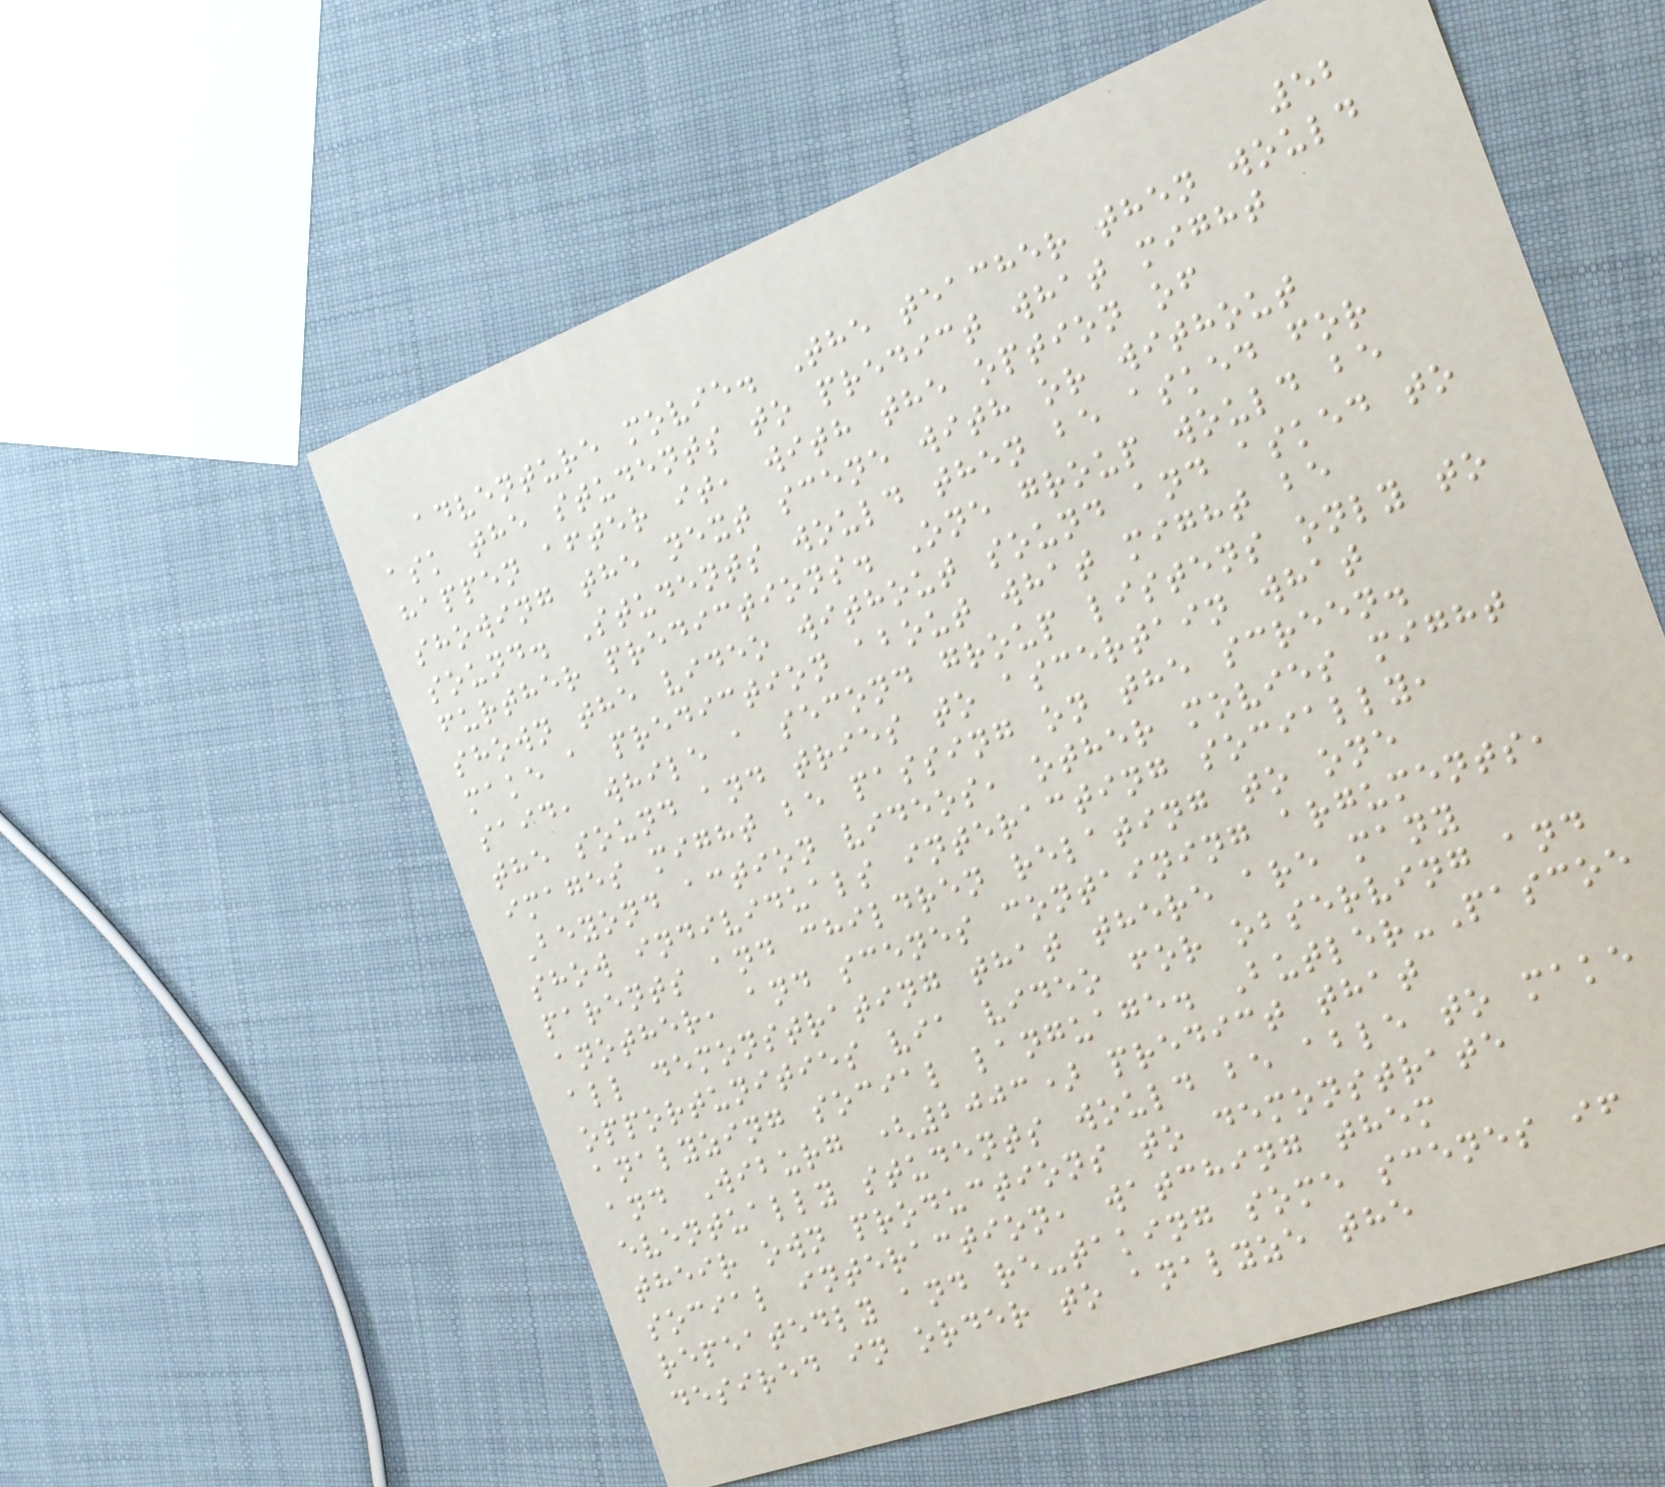52
adventure movie. The teacher then would
ask the students to predict what might
happen after it, with the option of
showing the next scene with or without
sound. Students would then be asked for
further predictions. One group would be
shown the video without sound and asked to
make a prediction about what might be
said, while a second group listens only to
the sound and tries to ascertain what
images might be passing on the screen.
Beyond action videos, other movies might
show individuals interacting socially,
parents and children relating to one
another, and scenes containing arguments,
all demonstrating that there are many
opportunities via video for observing and
analyzing social language. Butler-Pascoe
and Wiburg (2003) predict that
eventually students would be able to make
their own productions to demonstrate
social interaction, watching them
repeatedly and re-taking some scenes if
desired in order to analyze the
